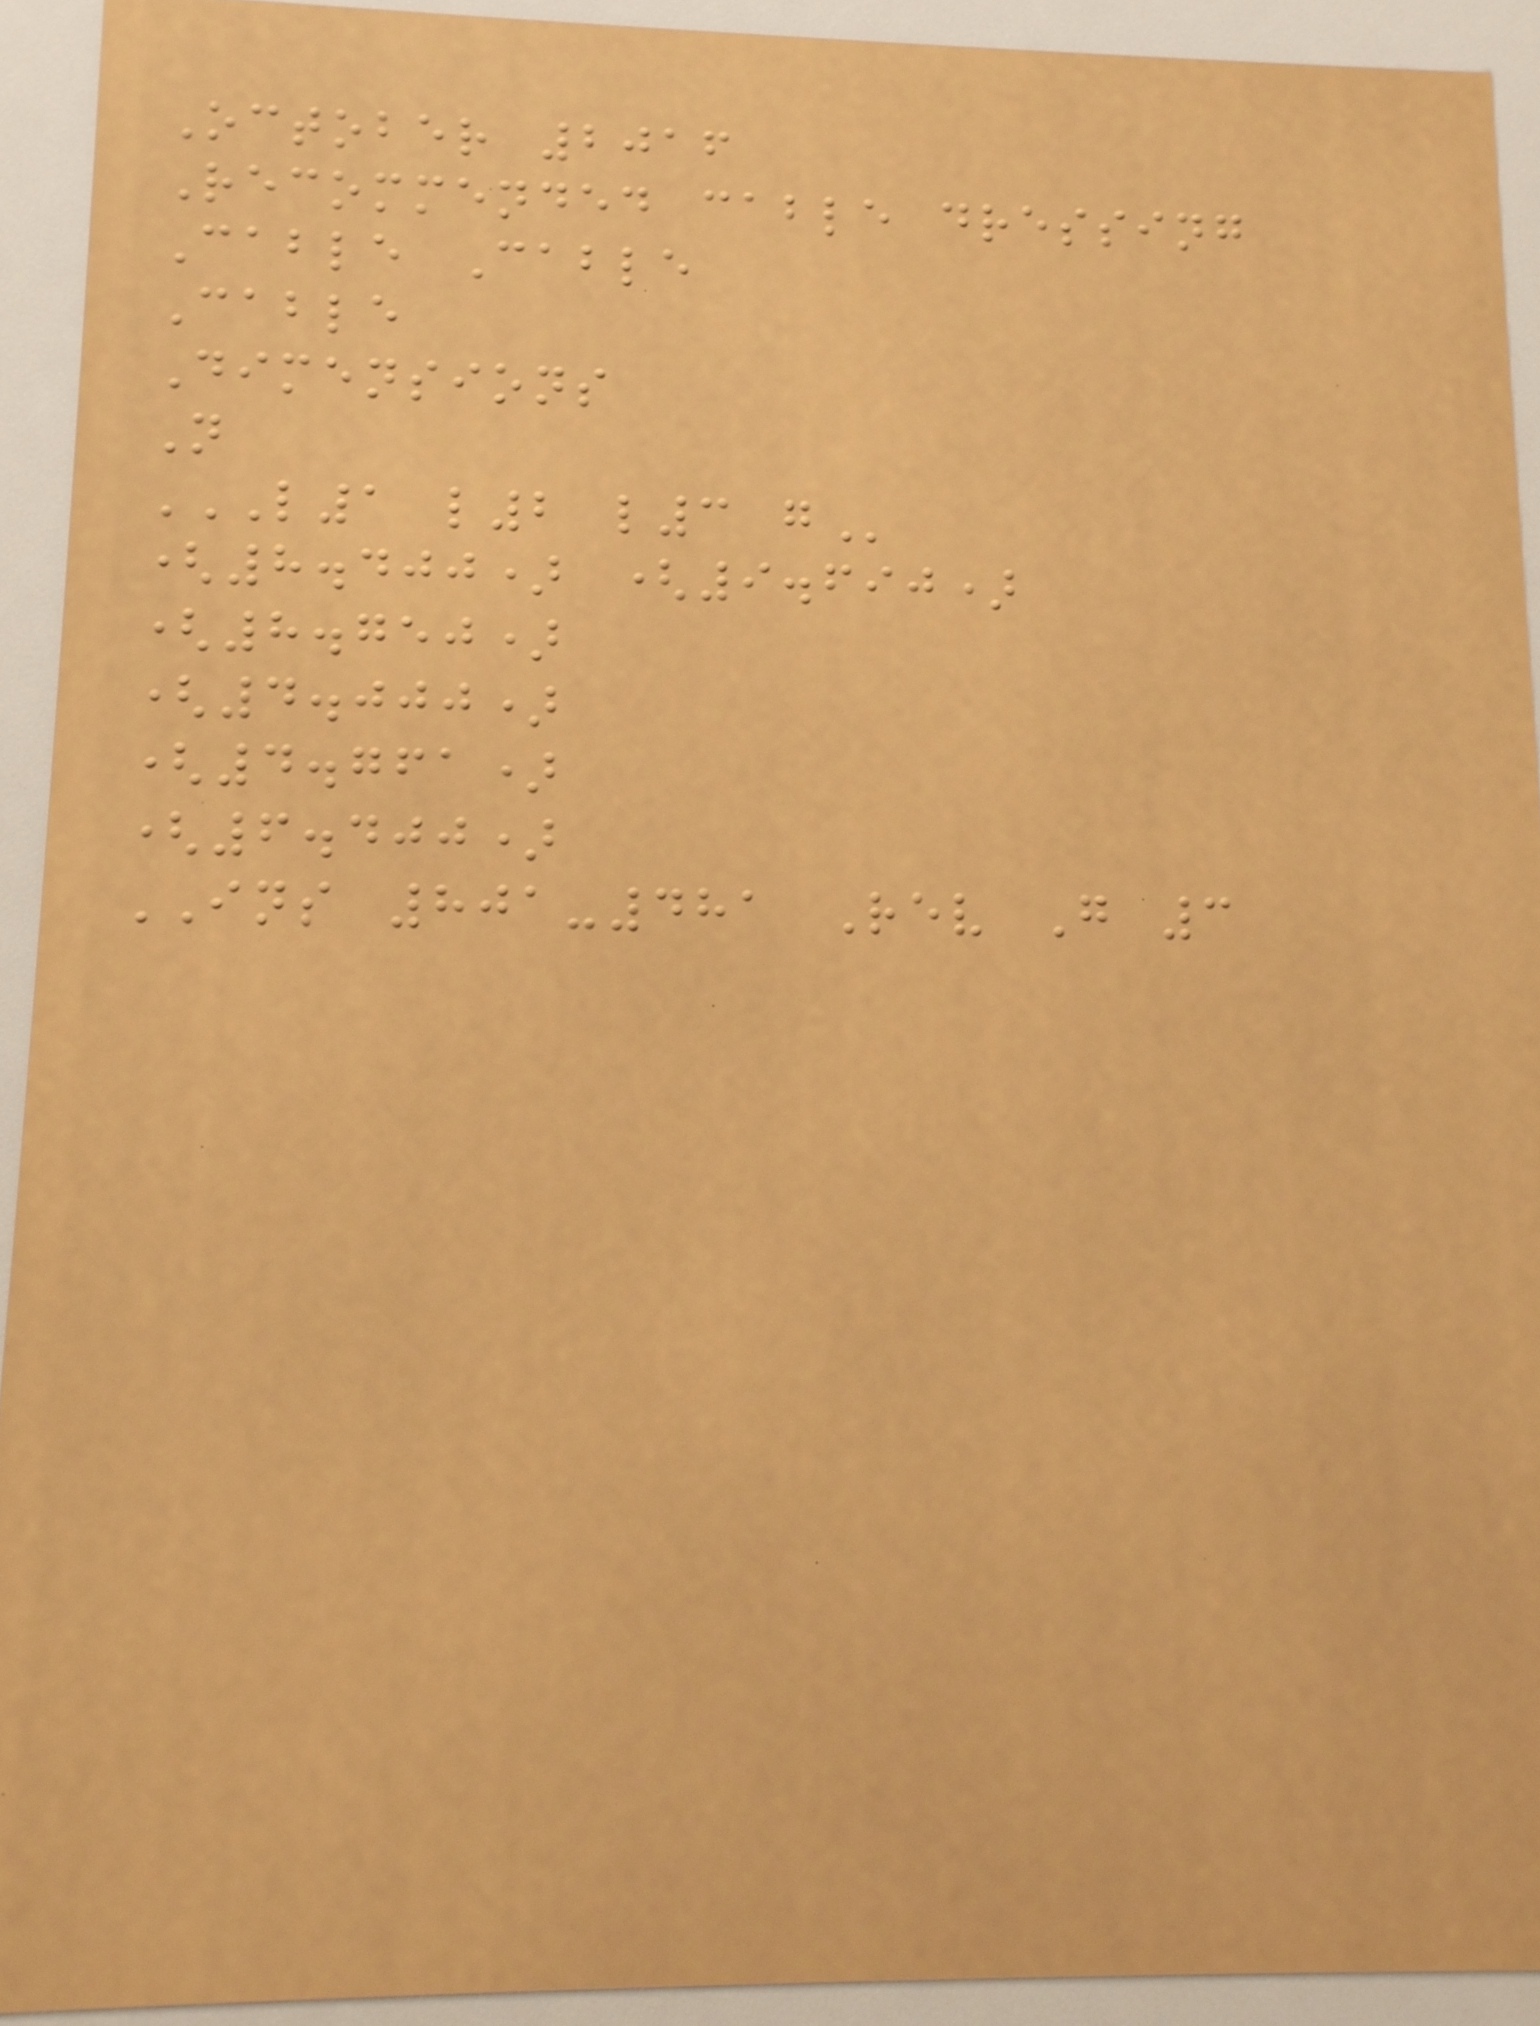October 2016
Recommended cable dressing
Cable Cable
Cable
Dimensions
N
L1 L2 L3 G
(8.400) (9.690)
(8.750)
(4.000)
(4.761)
(6.400)
INS 801-481 Rev G 3
